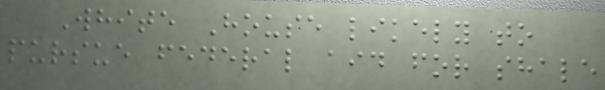White House likely to
pursue federal aid for shale
